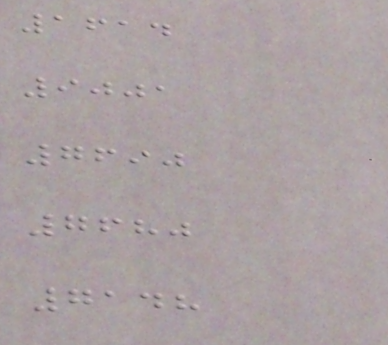1614
9001
7690
7680
7148
